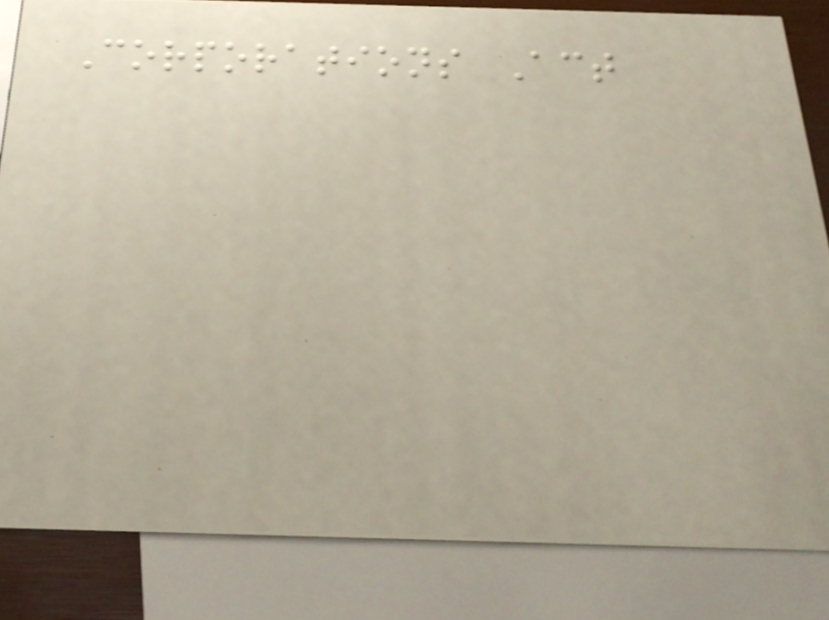Corporations Act
